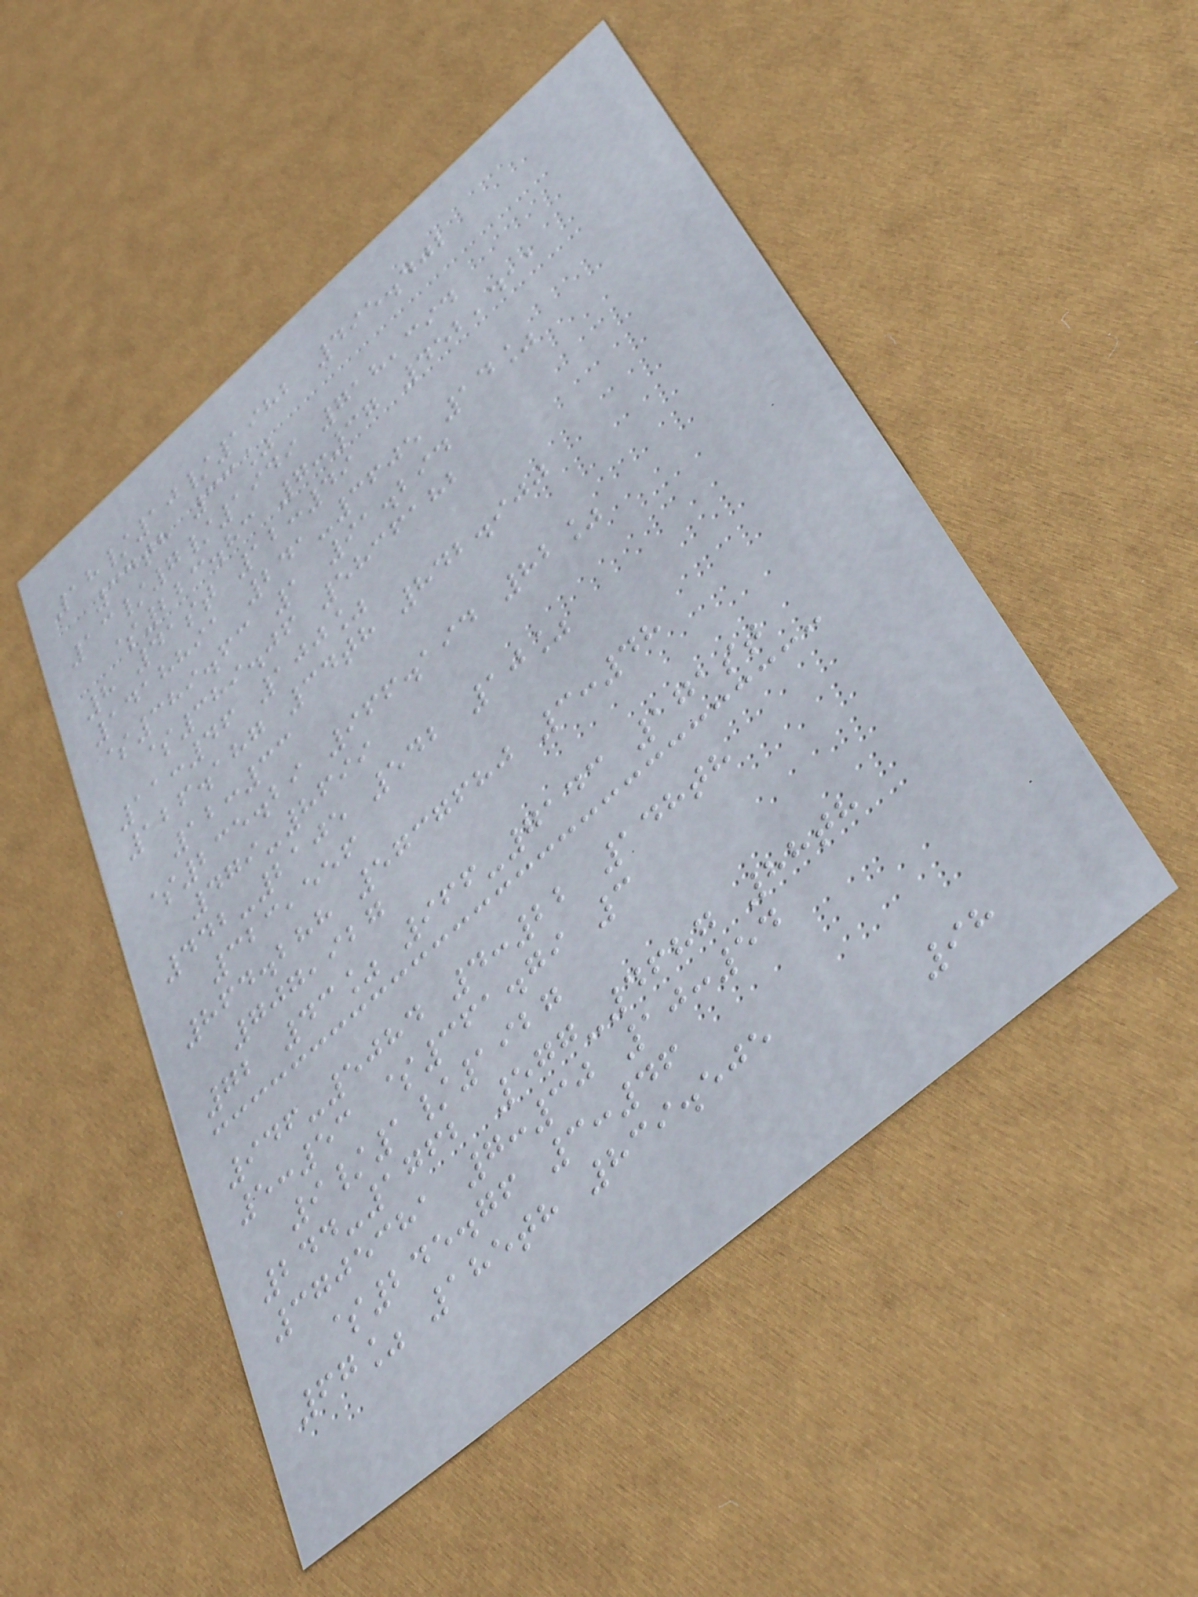18/10/1982 495.402
34th 33%
13/7/1949 718,394
$223.83 7:37 452,411
8 41st 12:49
1418891 241-3605 14%
$389.63 1 91.294
$389.06 5836182
11:46 100%
126.187 34th 842.900
12:33
$235.29 966.194 82%
479-8699
442-2105 542 10%
323,556
864.288 5737680 3:48
707,927
72 43% 966-7143 171st
946-5084 4:22 148th
5:53 $361.79 3
9/1/1927
244-1762 577-4687 88th
3705381 7:30 10:54
$245.76 3:46
67% 185th 839.505
98
